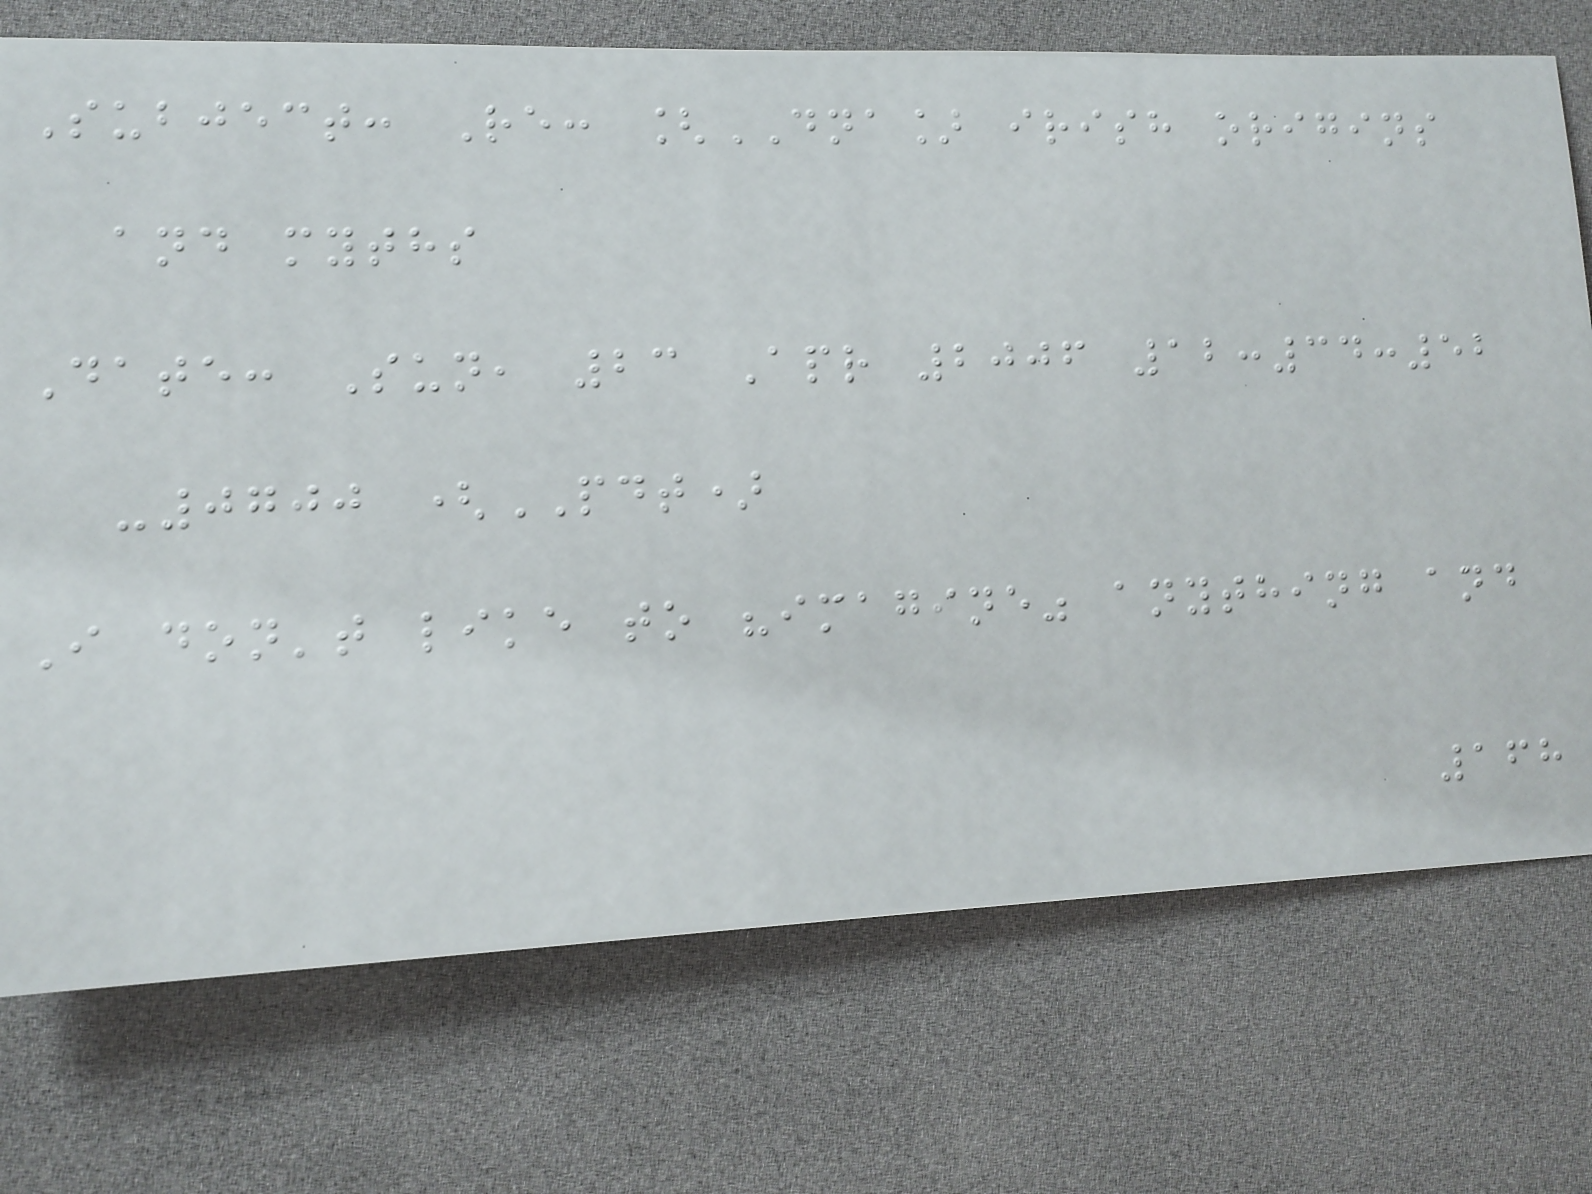Subject: Re: [DNA] irish origins
and myths
Date: Sun, 23 Apr 2006 12:34:52
-0700 (PDT)
I don't like to "imagine" anything and
168
